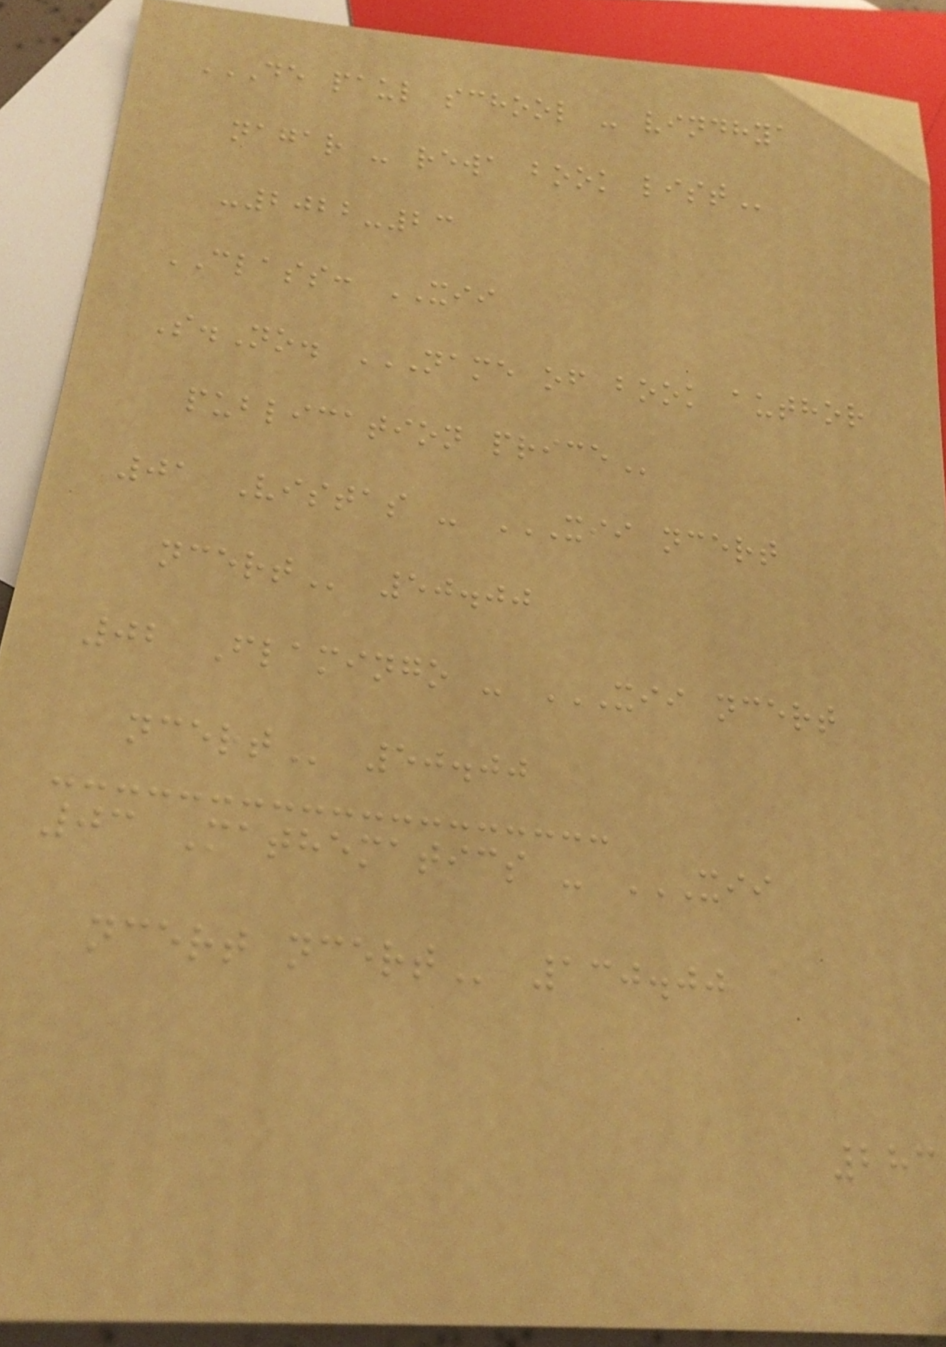DE PAUL SCHOOL - VINDHYA
NAGAR - REWA BOOK LIST
-2022-23
CLASS: XII
S.No. NAME OF BOOK AUTHOR
PUBLICATION PRICE
01 Vistas - XII NCERT
NCERT 50.00
02 Flamingo - XII NCERT
NCERT 50.00
03 Mathematics - XII
NCERT NCERT 130.00
283
